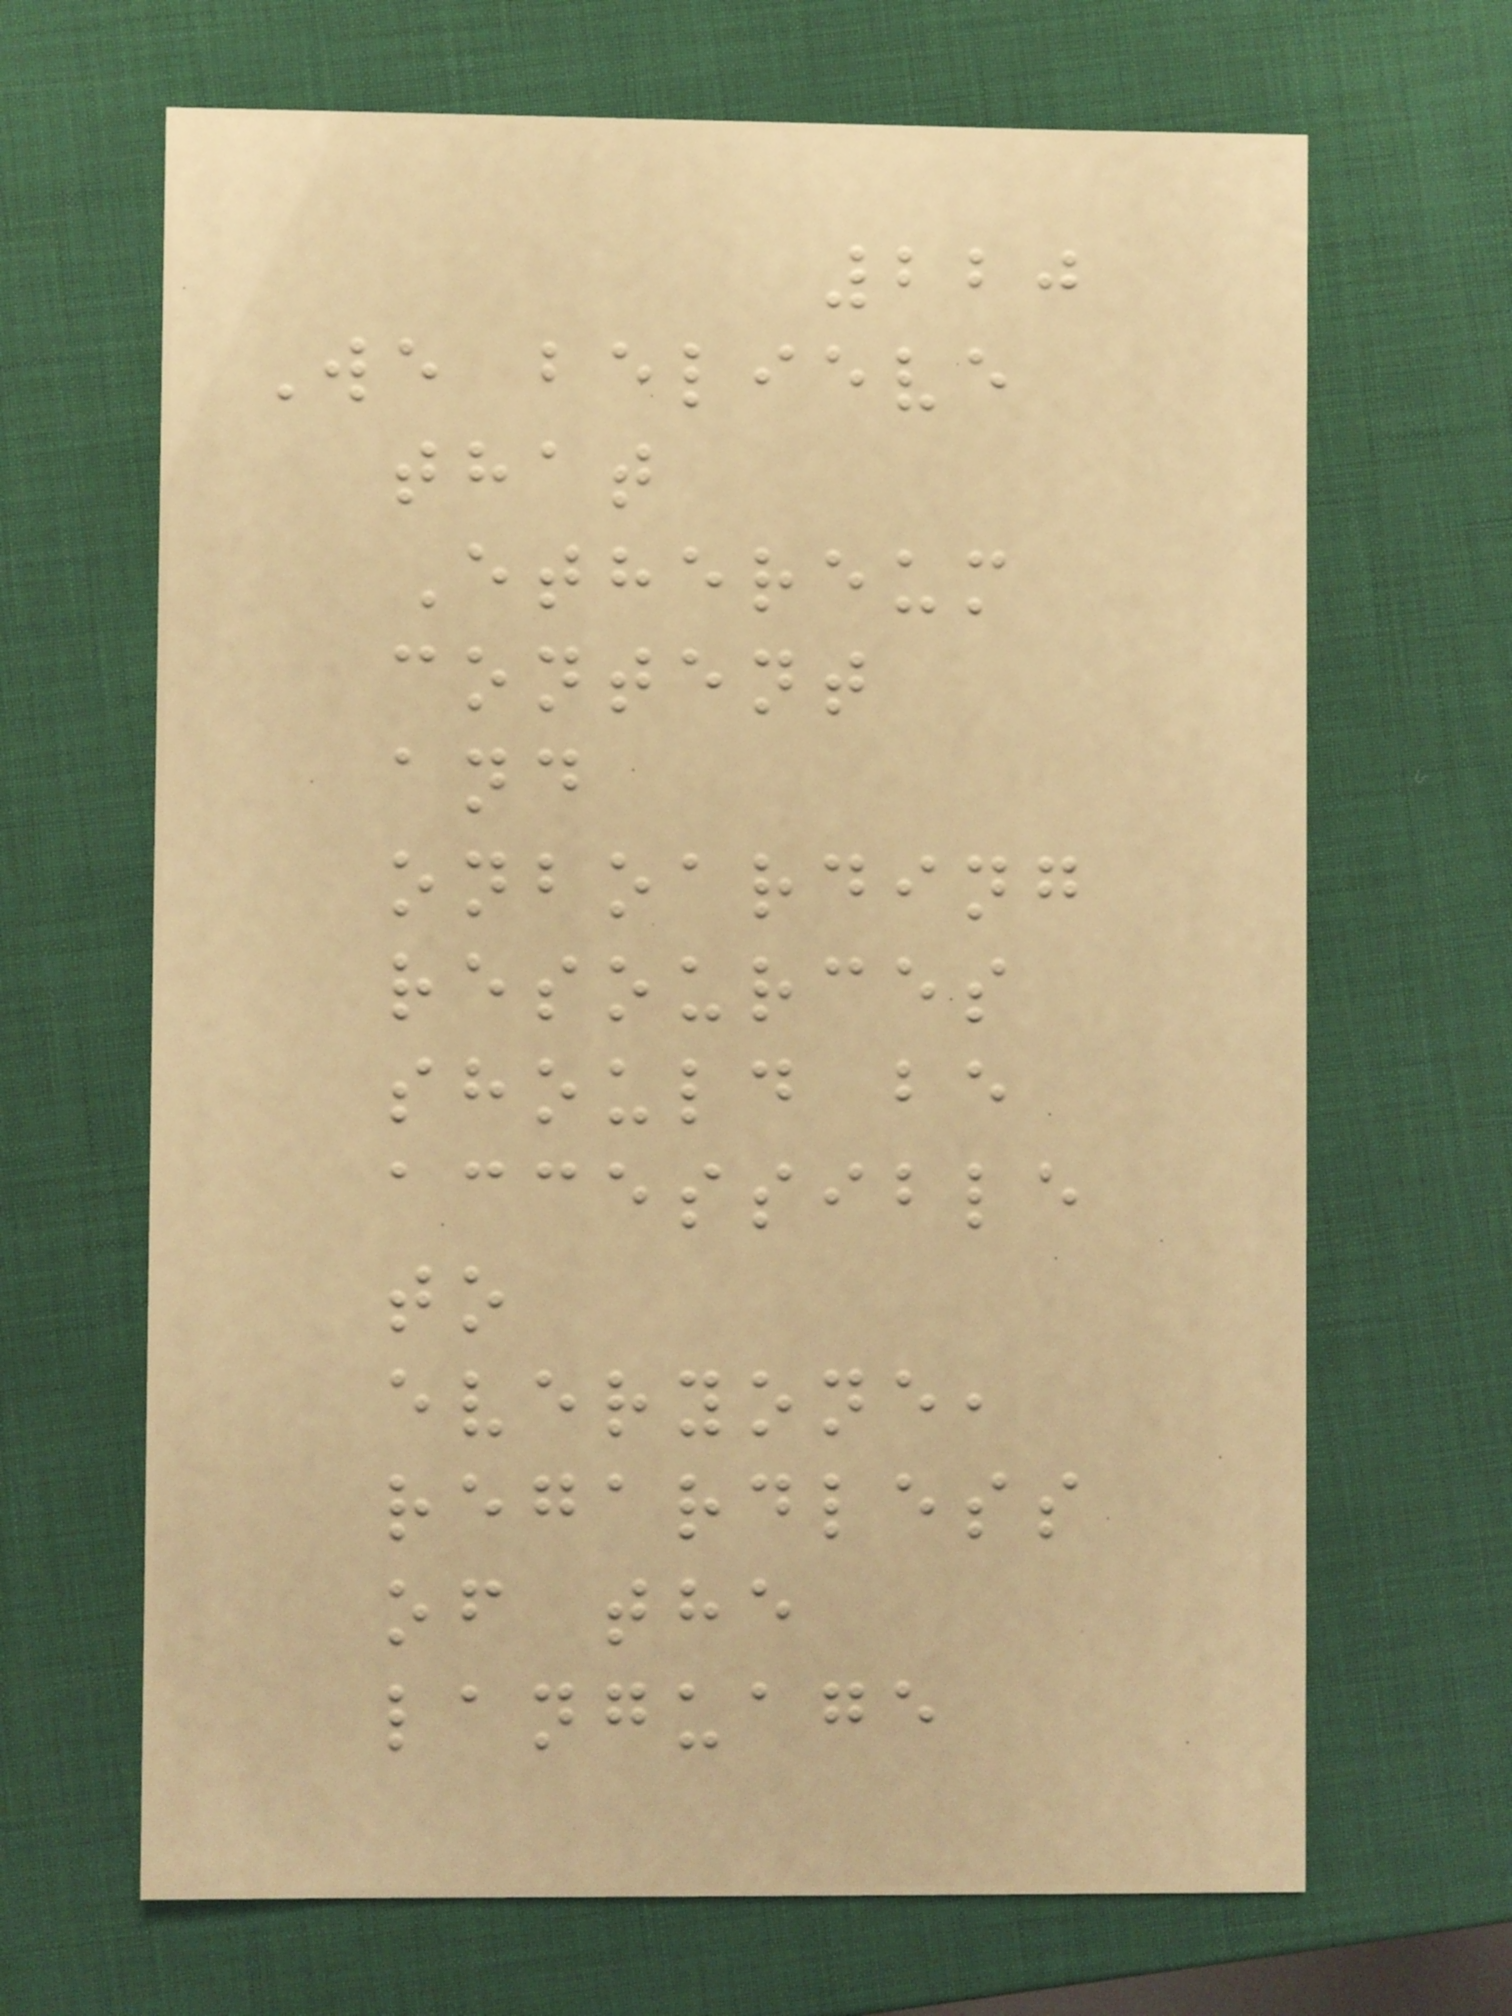220
We believe
that
Ethereum
content
and
onboarding
resources
should be
accessible
to
everyone,
regardless
of the
language
